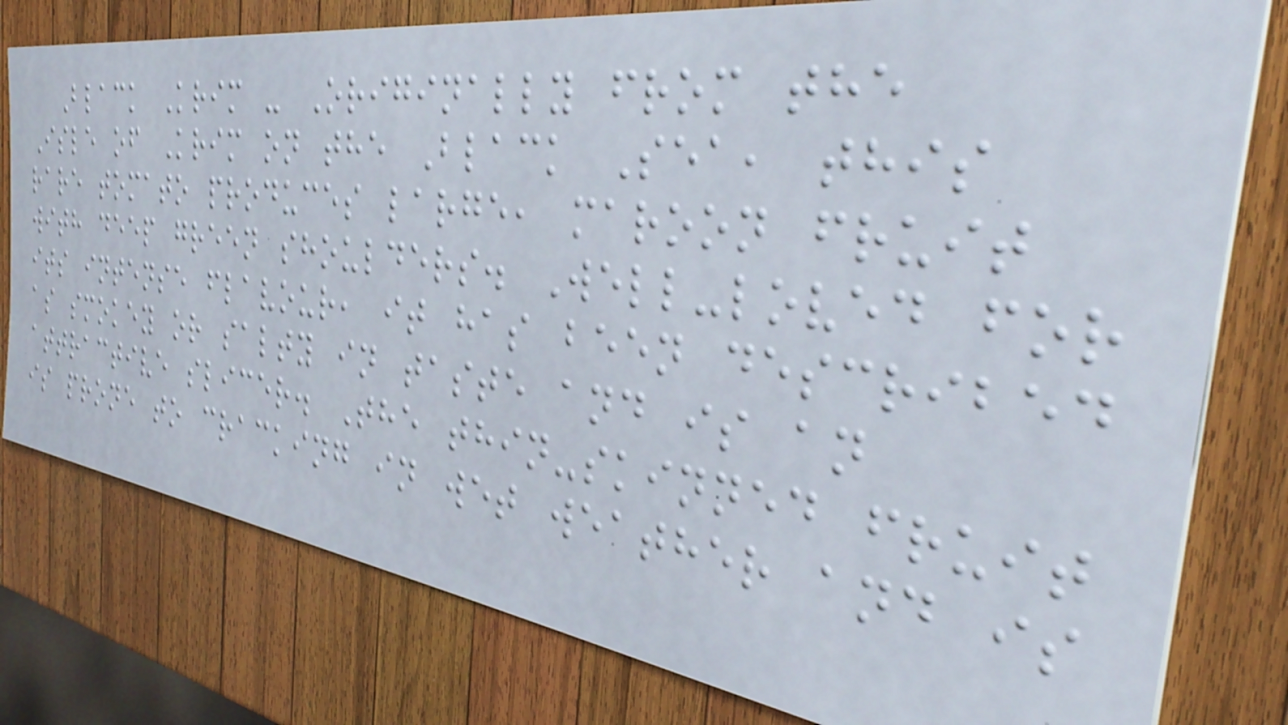Black Krim - Originally from the
Isle of Krim on the Black Sea, this
rare tomato produces large, maroon fruit
with deep green shoulders. Well-loved for
its intense flavour, it has been described
as smokey or salty in taste and is an
attractive slicer. The thin-skinned fruit
is prone to cracking in wet weather and is
